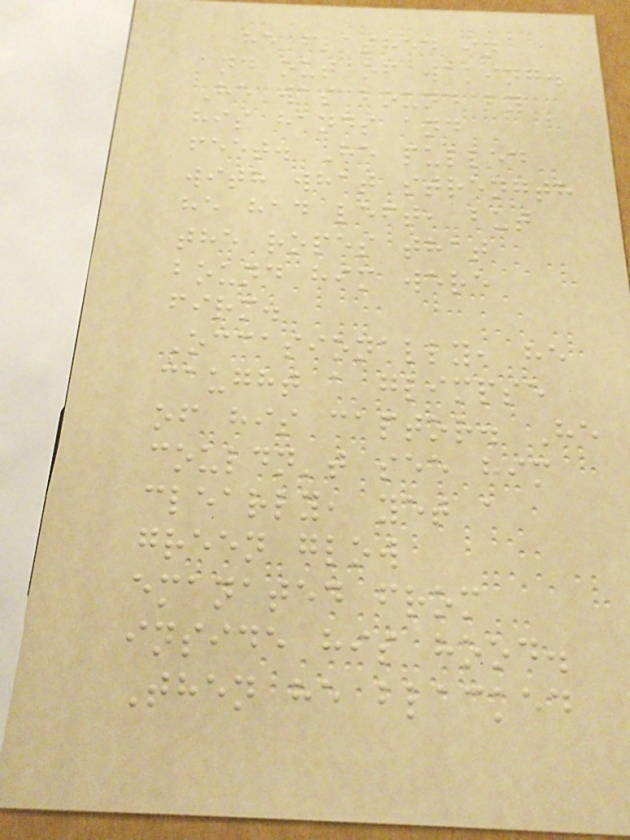he flashed in
and out of waking.
He was bound by
his hands and
feet. He pulled
with what strength
he had left, but
the ropes that
bound him were
firm.
Occasionally, he
caught a glimpse
of his captor. He
couldn't see him
clearly, yet a
green glow
emanated from
inside his hood.
Then he blacked
